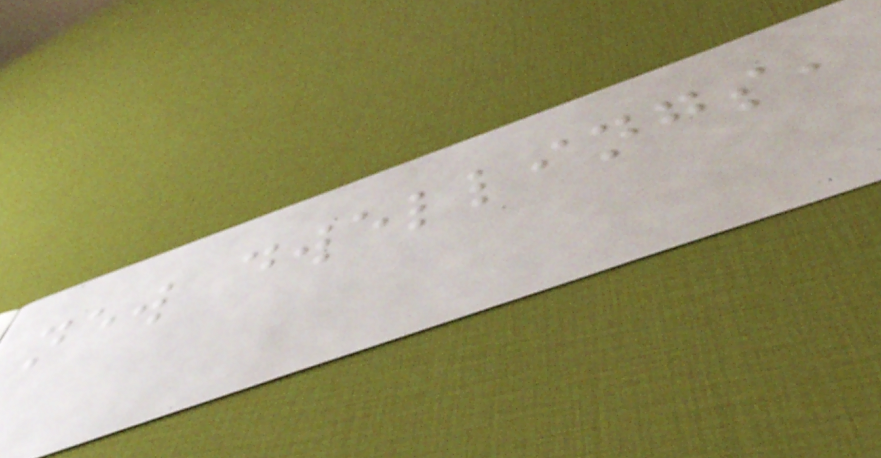new dwellings,
